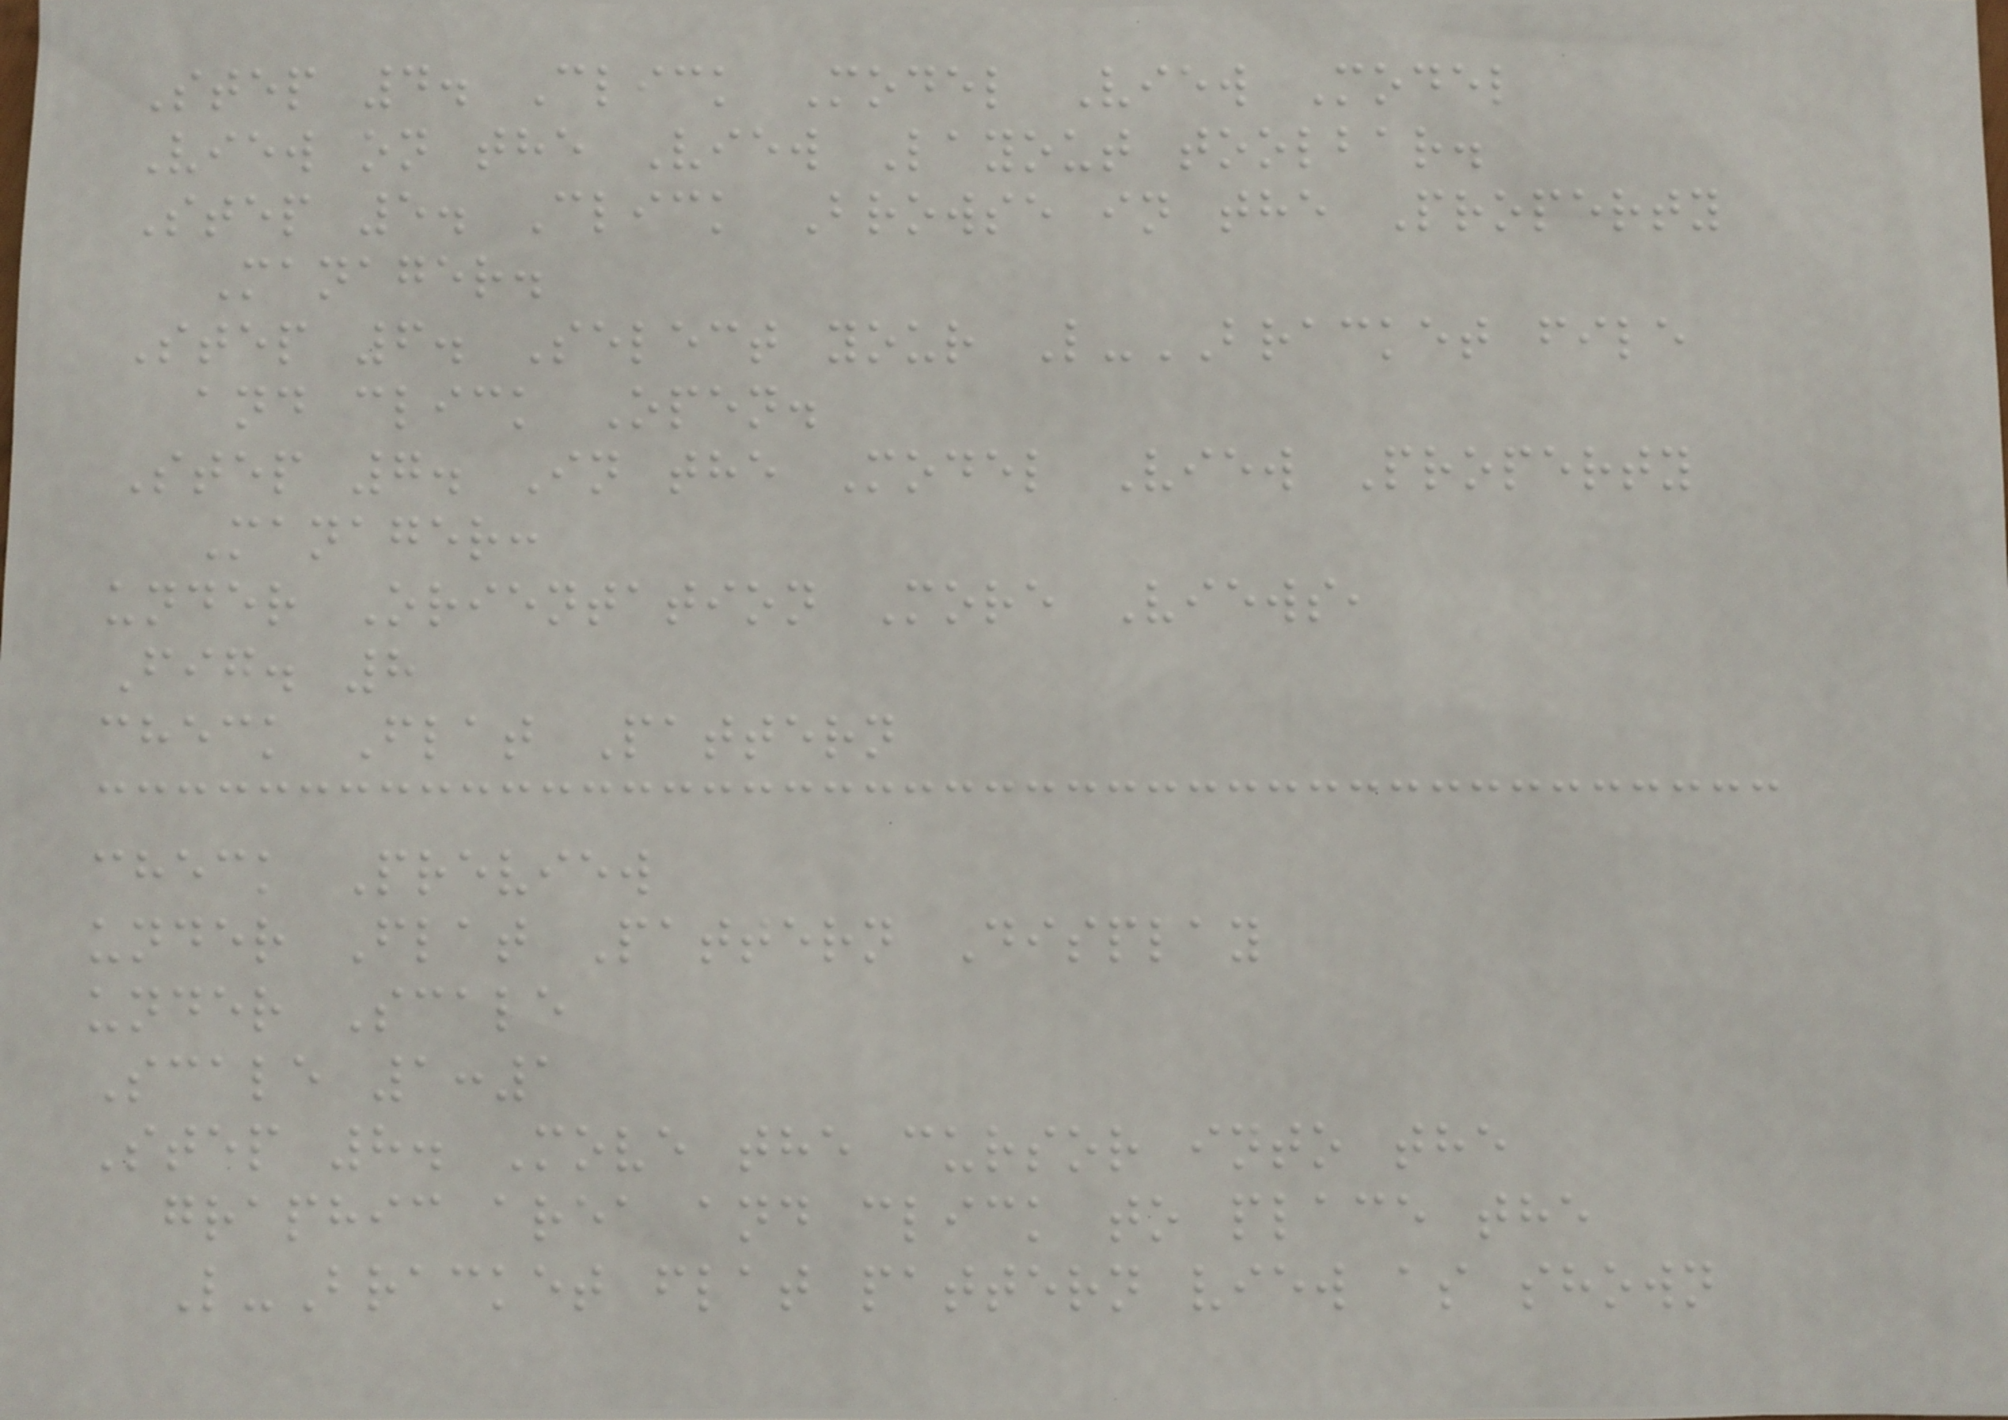Step 4. Click Model View Model
View on the View Layout toolbar.
Step 5. Click Browse in the Property
Manager.
Step 6. Select your L-BRACKET file
and click Open.
Step 7. In the Model View Property
Manager:
under Orientation More Views,
Fig. 8
check Flat Pattern
check Preview
under Flat Pattern Display
under Scale
Scale 1:1
Step 8. Move the cursor into the
graphic area and click to place the
L-Bracket flat pattern view as shown
